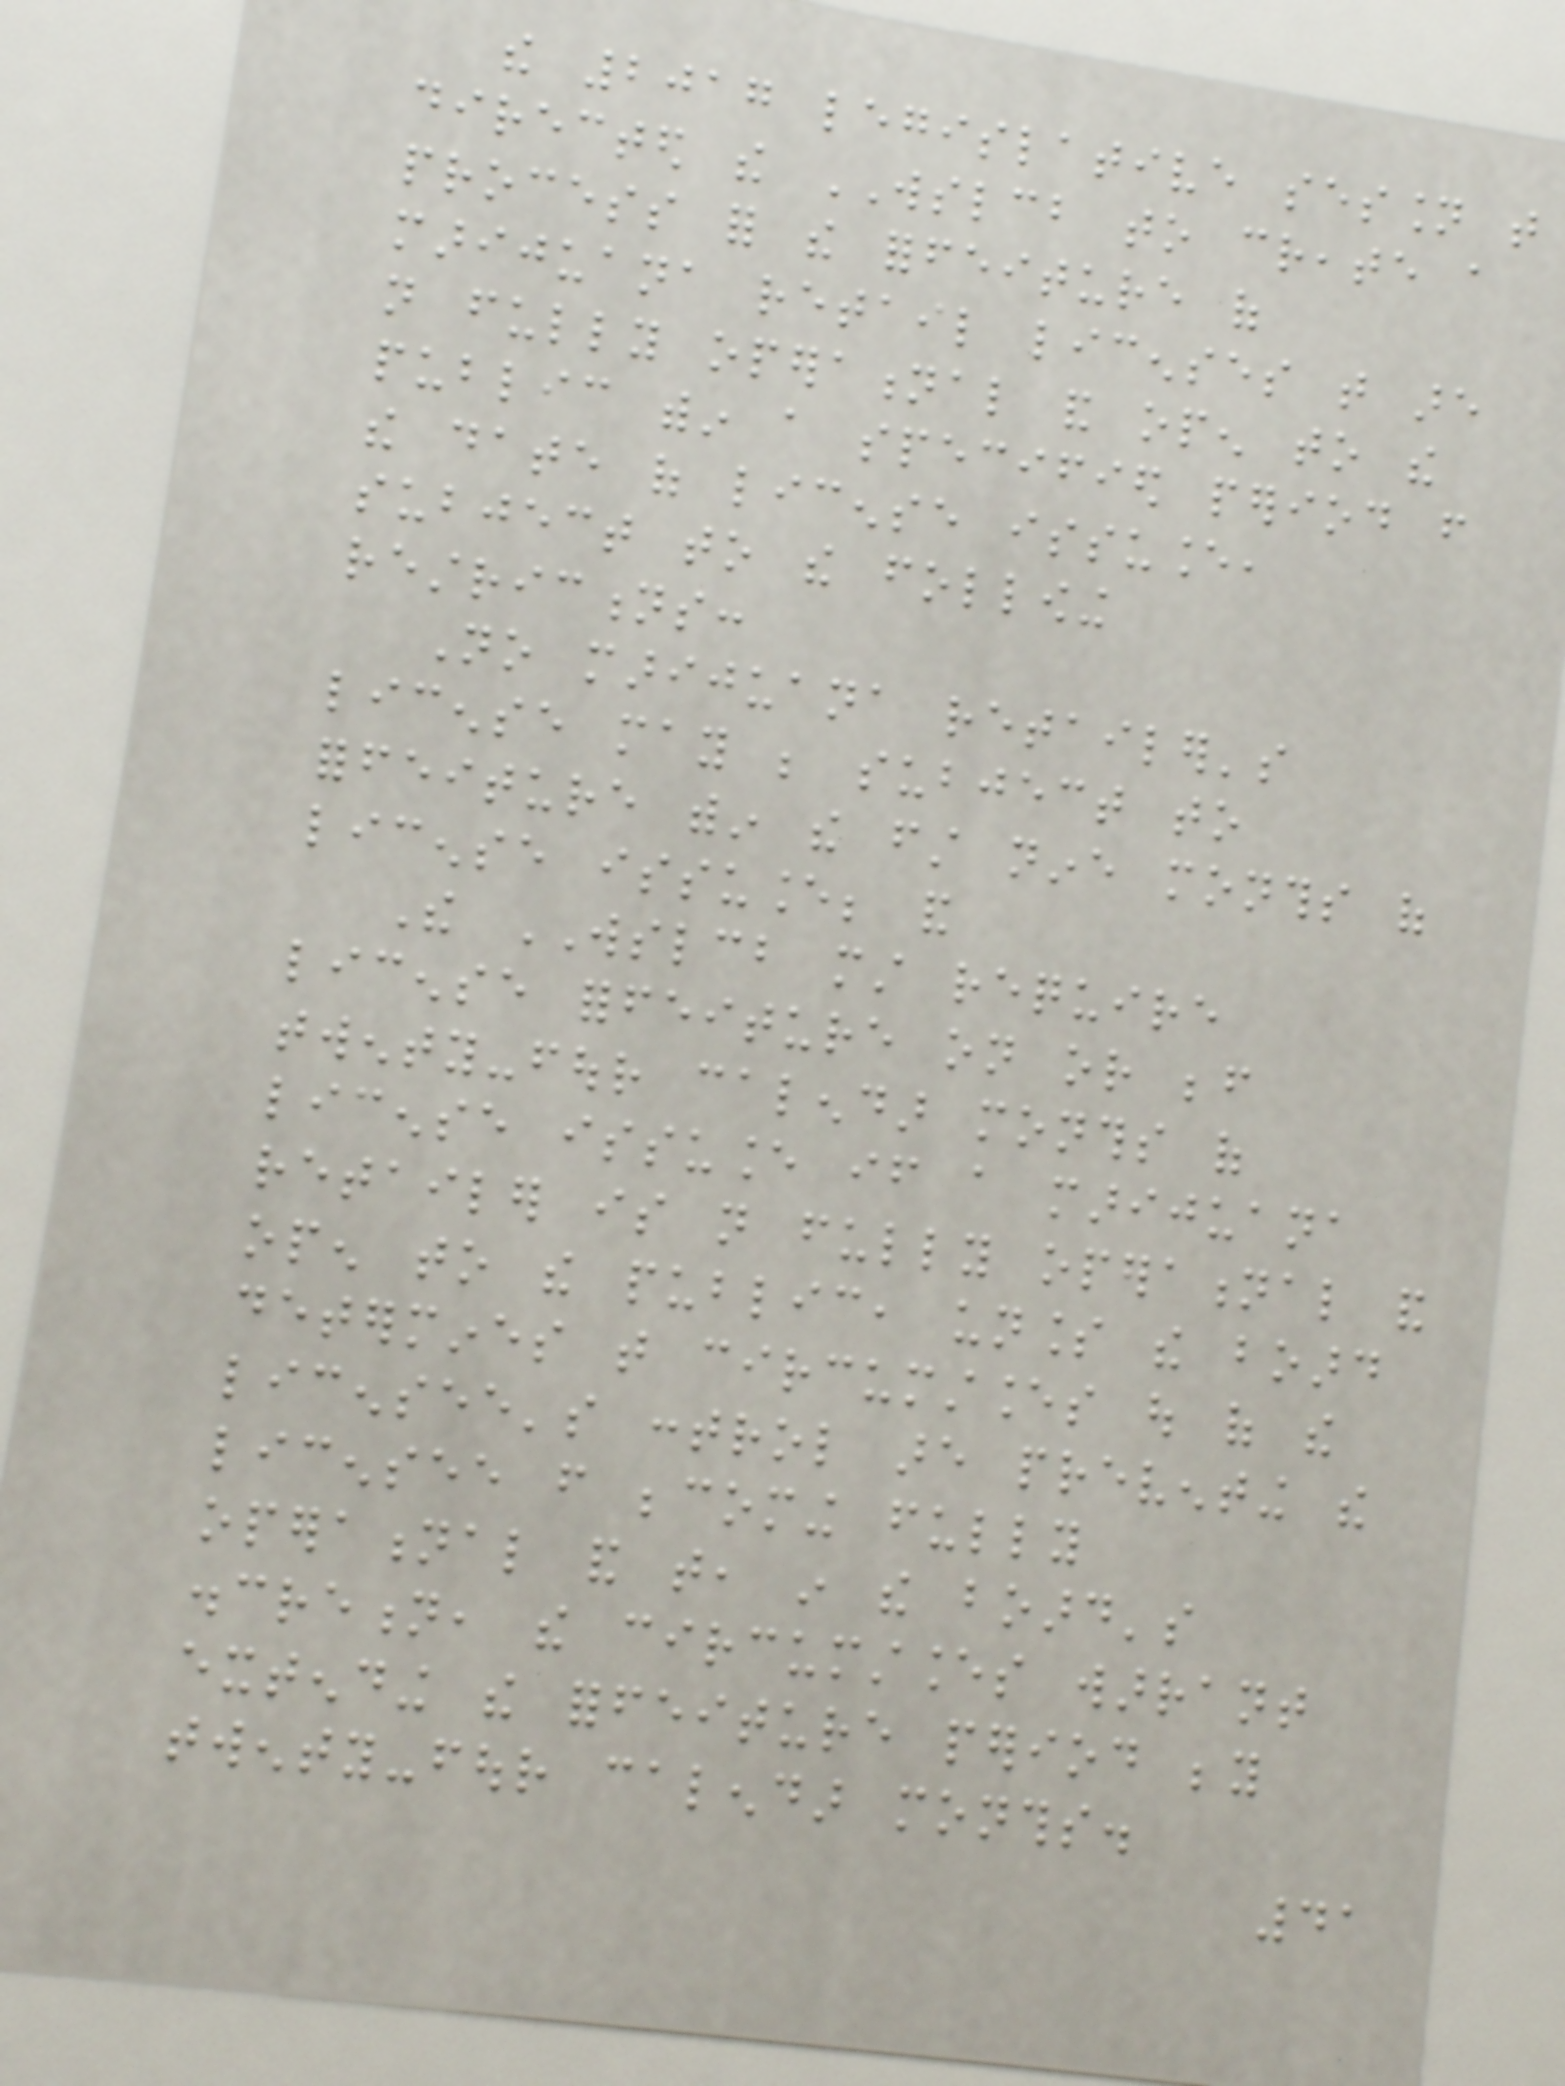the 2017 legislative session that
directed the WSLCB to create a
process for the forfeiture of
marijuana retail licenses that are
not fully operational and open to the
public within a specified period from
the date of license issuance,
subject to the following
restrictions:
No marijuana retailer's
license may be subject to
forfeiture within the first nine months of
license issuance; and
The WSLCB must require
license forfeiture on or before
twenty-four calendar months of
license issuance if a marijuana
retailer is not fully operational and
open to the public, unless the board
determines that circumstances out of the
licensee's control are preventing the
licensee from becoming fully
operational and that, in the board's
discretion, the circumstances warrant
extending the forfeiture period beyond
twenty-four calendar months.
41
